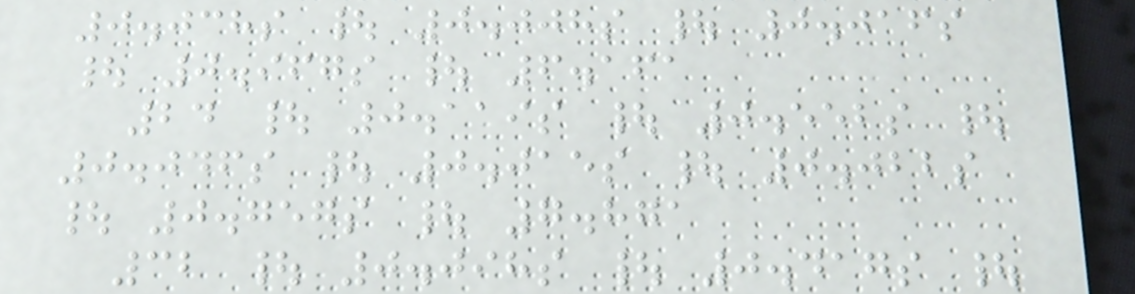0.038s | 0.008s | 0.016s
| 0.967s | 6.161
24 | 0.119s | 0.552s |
0.046s | 0.015s | 0.022s
| 0.757s | 7.871
32 | 0.098s | 0.417s |
